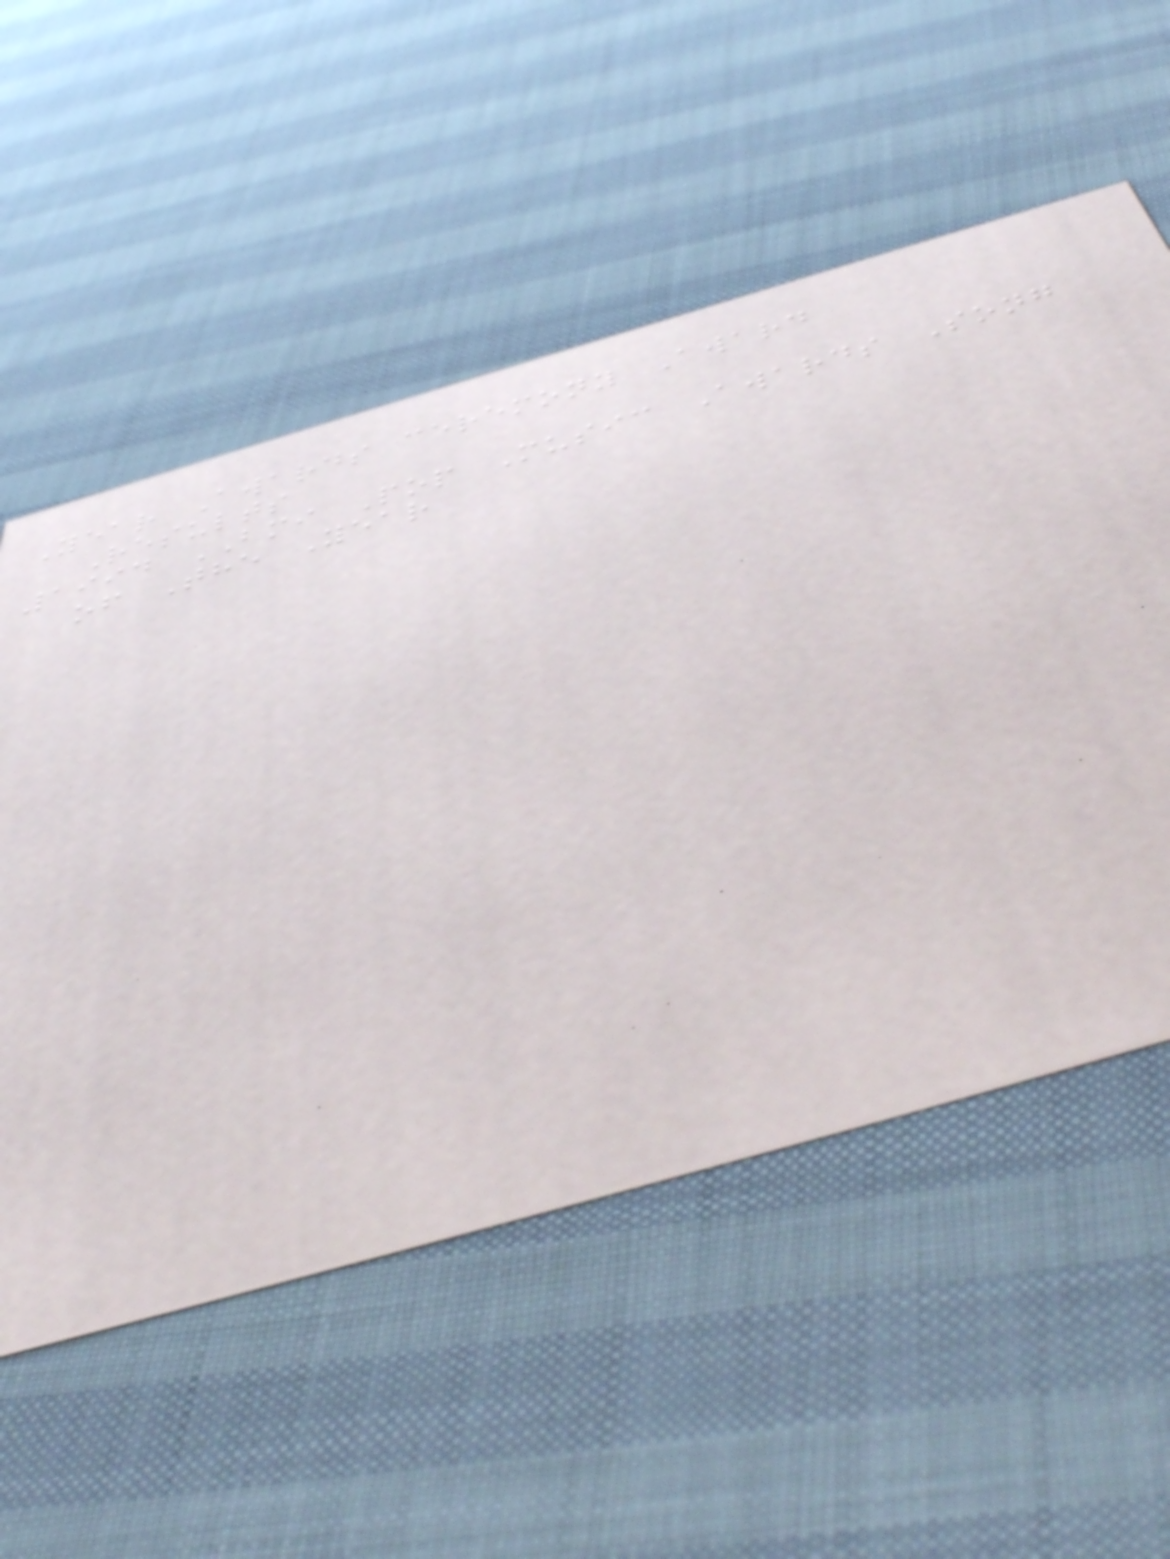Year Awards ceremony Award
Results
1994 BMI Pop Music Awards Song
of The Year
